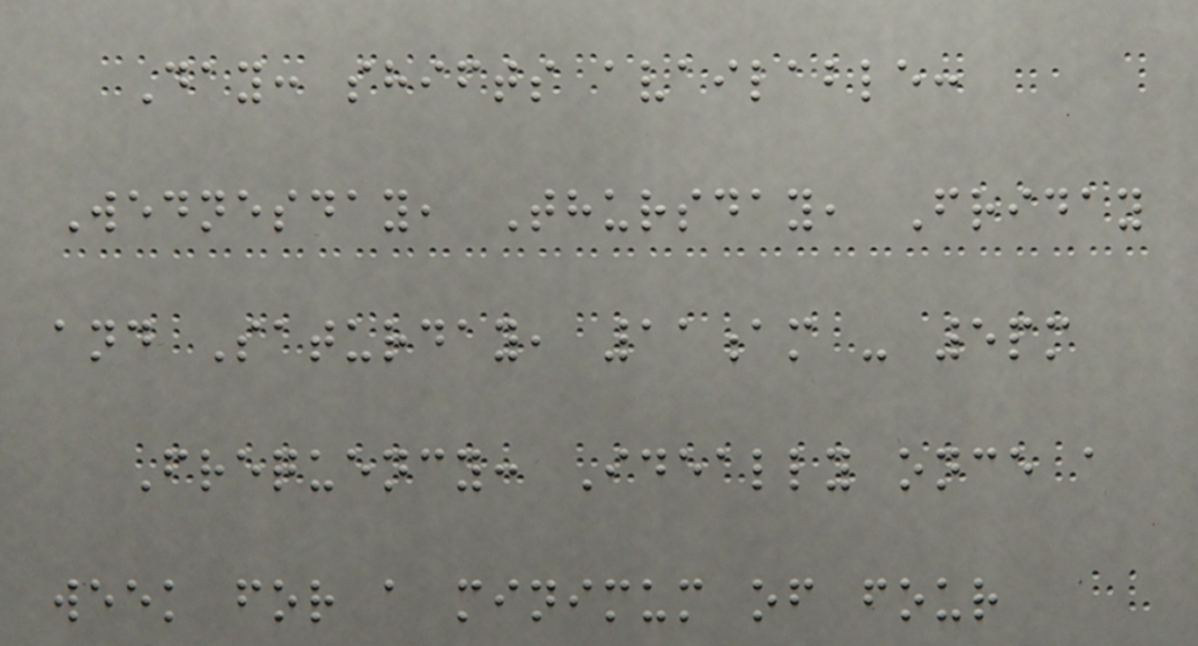Day: shifts available:
Wednesday, Thursday, Friday
and Saturday, 11am - 5pm
Frequency: Ideally once a
week for a minimum of four
